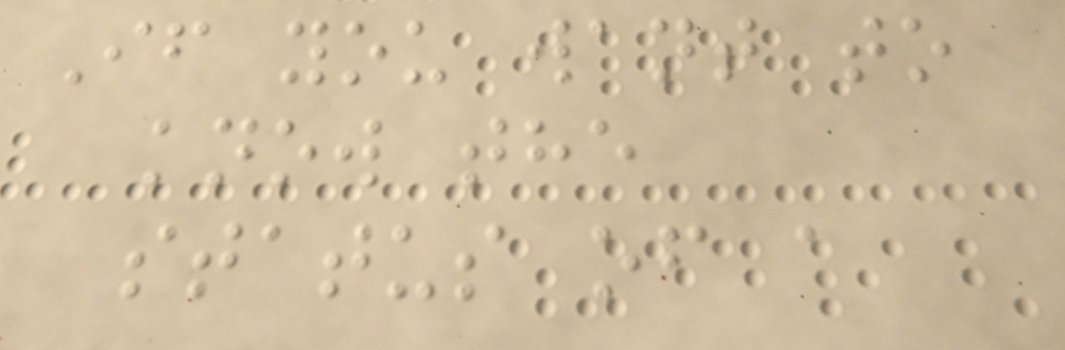If you want to
know the
status of a
